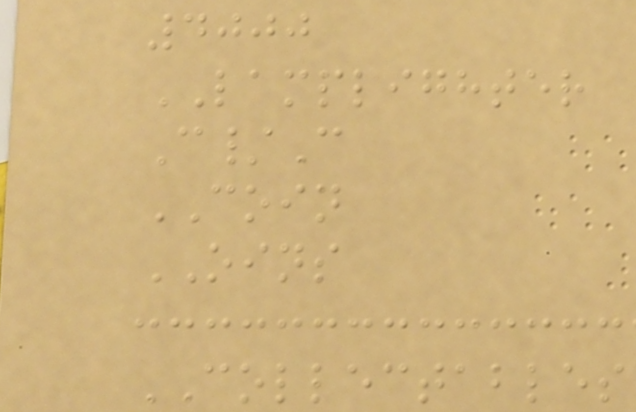4000
LAMPLIGHTER
C/C
COIN
OINS
COLLECTABLES
